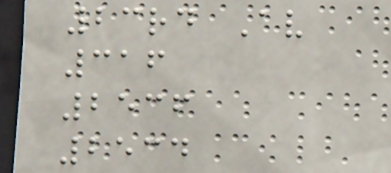23rd Av
316
2536
2534
